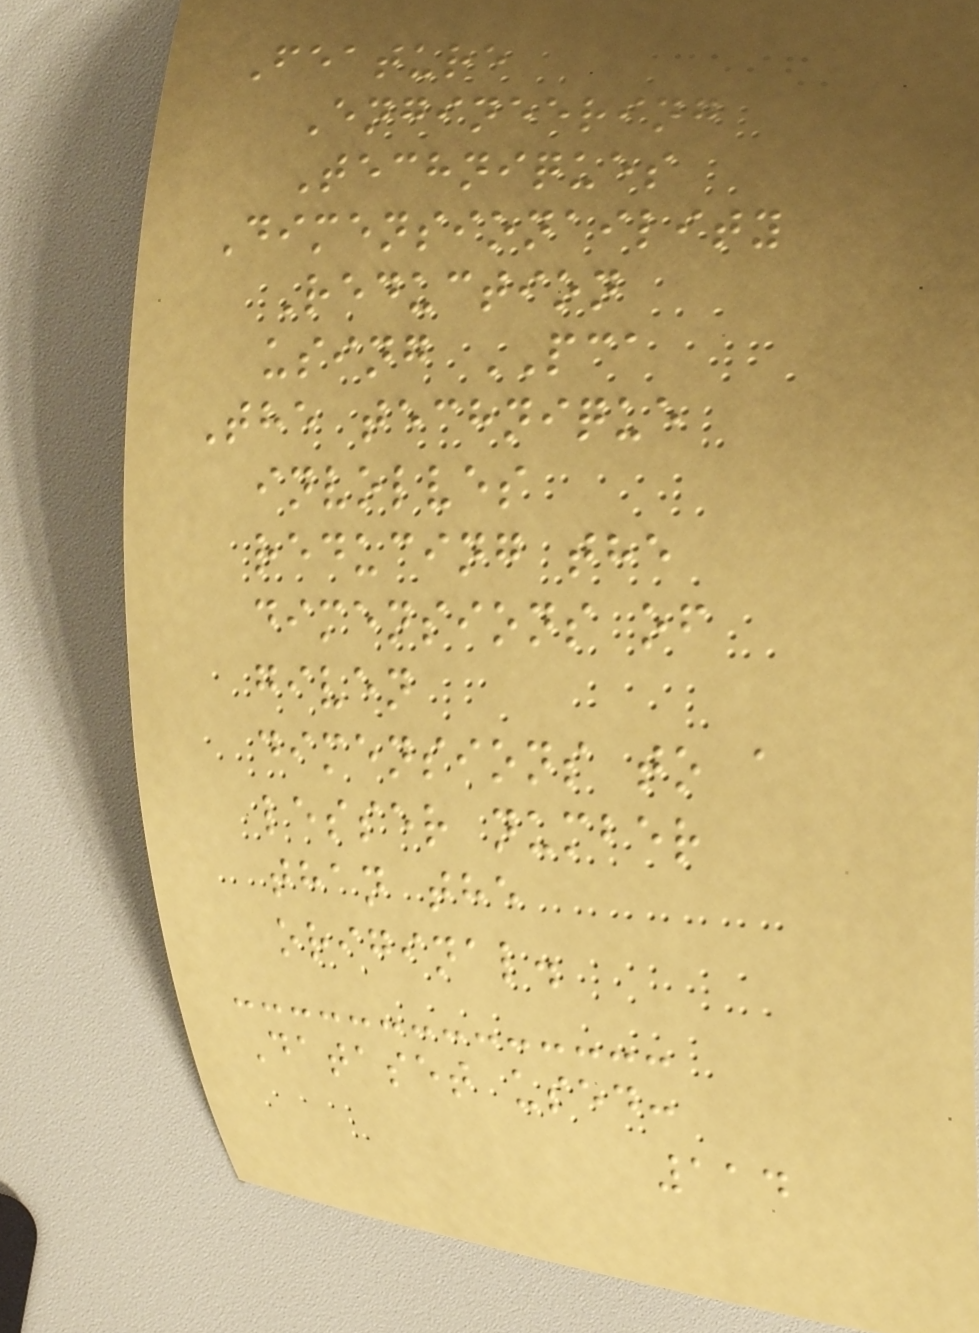Feature
Engineering
Techniques
Dimensionaility
Reduction
using PCA
The technique
involves
reducing the
dimensions of
given
dimensions to a
lesser number
than the
original.
Dataset used:
114
